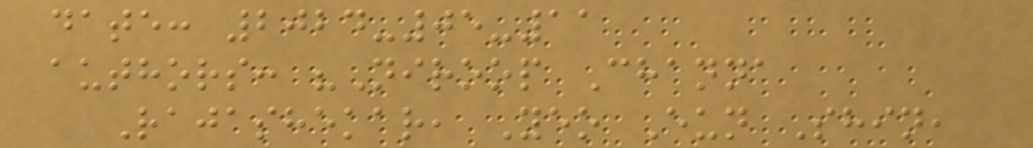date: 2024-05-11
authors: "Niroop Channa
Rajashekar, Yeo Eun Shin,
